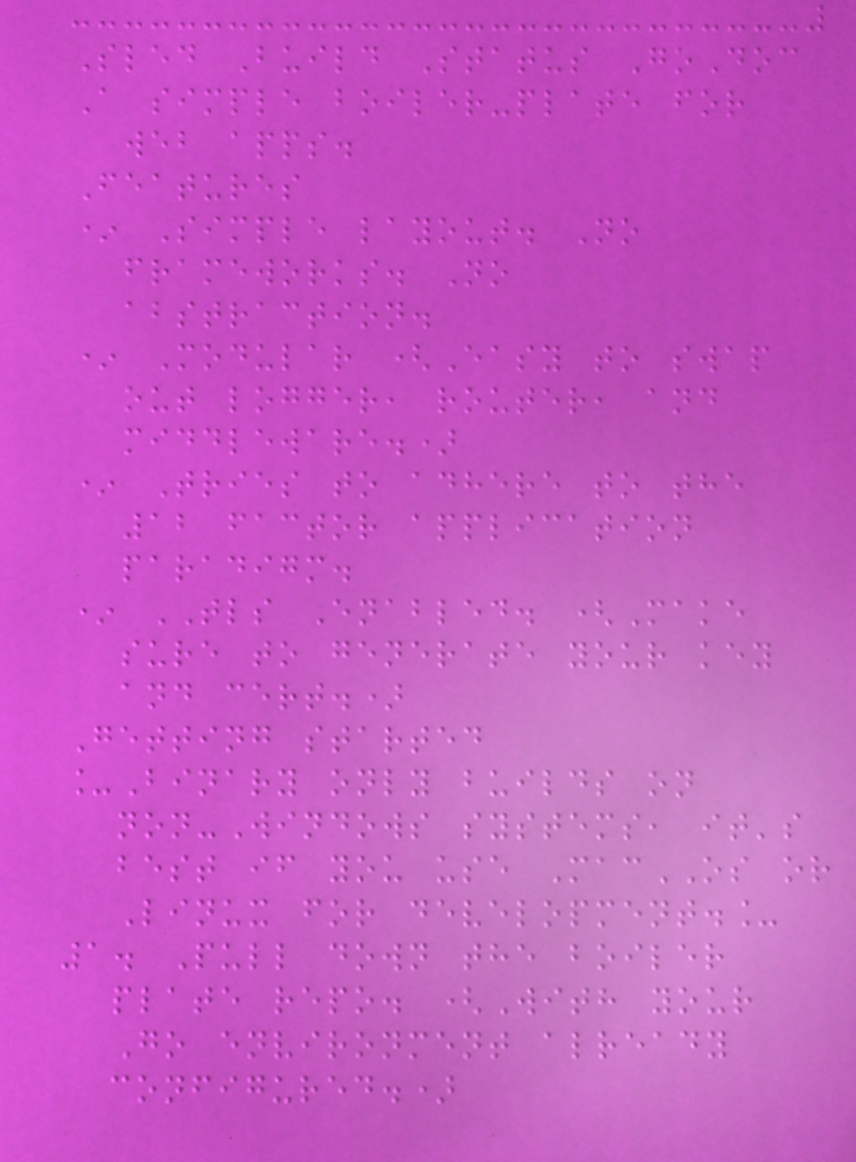Sled Build Status GoDoc
A simple boiler-plate for
web apps.
Features
* Simple layout. No
frameworks. No
abstraction.
* Modular (Easy to swap
out logger, router, and
middleware.)
* Tries to adhere to the
12 factor application
paradigm.
* TLS Enabled. (Make
sure to generate your key
and cert.)
Getting started
_Binary only builds on
non-Windows systems, it's
best if you use MacOS or
Linux for development._
1. Pull down the boiler
plate repo. (With your
Go environment already
configured.)
